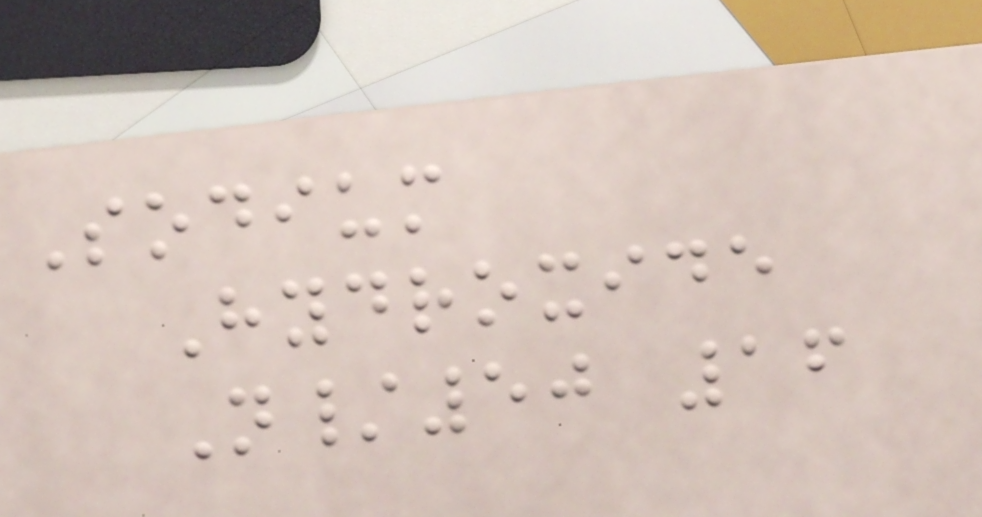Sodium
Hydroxide
N/50 16
